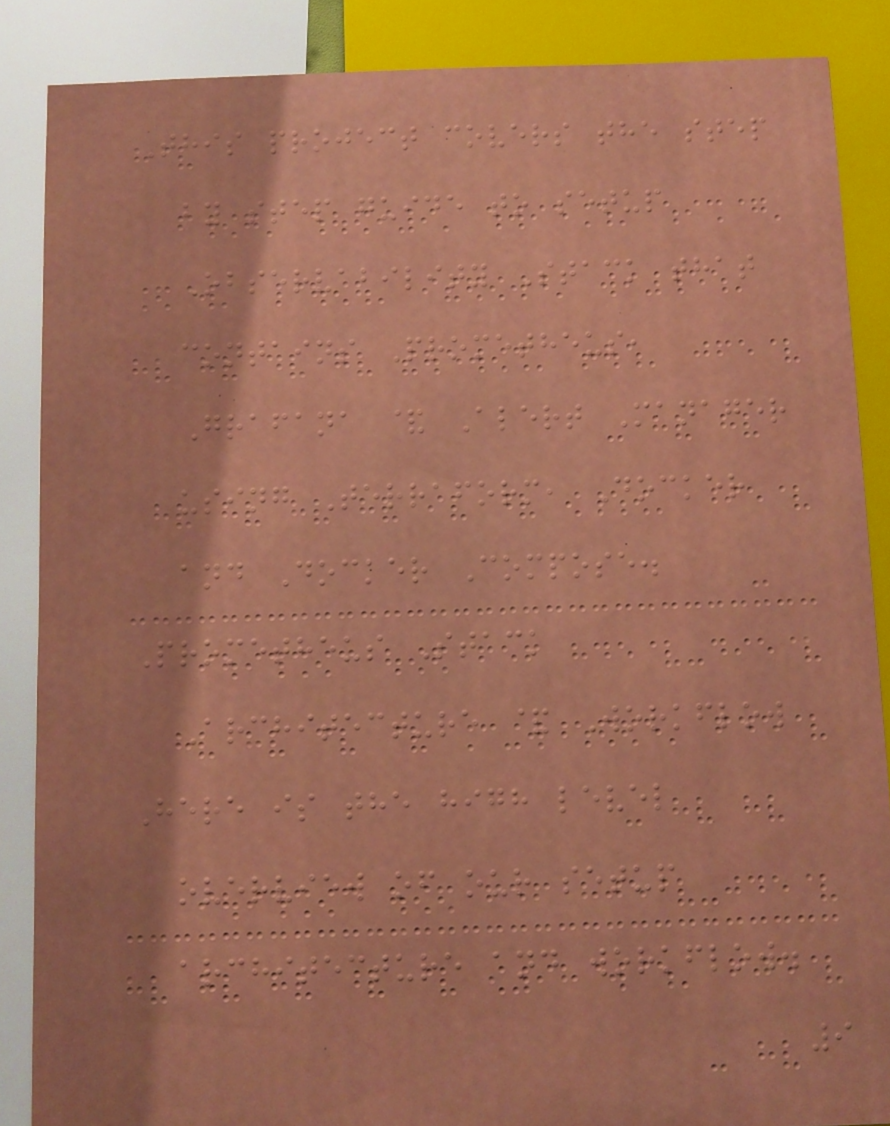This project covers the step
by step guide to setup
Observability Stack that
contains Prometheus,
Grafana & Alert Manager
using Terraform, Docker
and Docker Compose.
Prometheus Stack
Architecture & Workflow
Here is the high level
overview of our setup
architecture and workflow.
9
